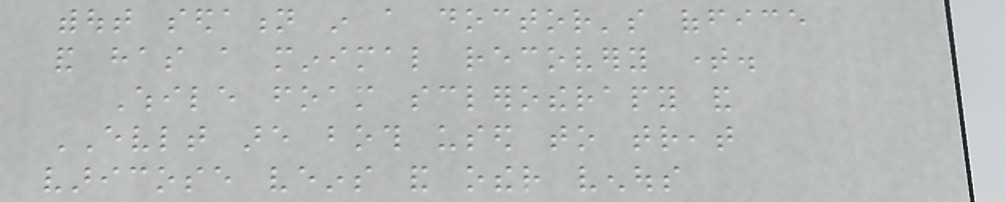without sedation in a doctor's office
and has a minimal recovery time.
While foam sclerotherapy and
EVLT are both used to treat
varicose veins and other venous
